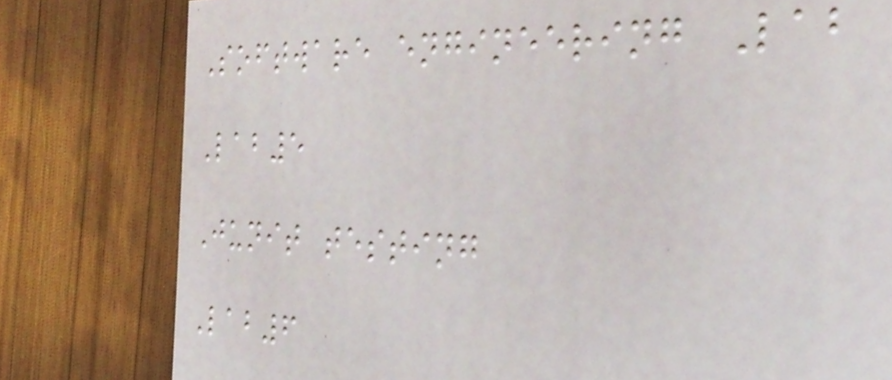Software engineering Lab
Lab5
Junit testing
Lab6
